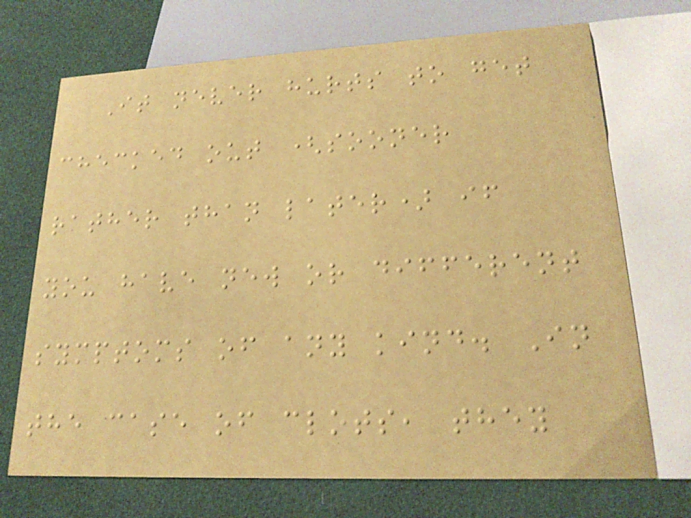It never hurts to get
checked out (sooner
rather than later) if
you have new or different
symptoms of any kind. In
the case of clots, they
